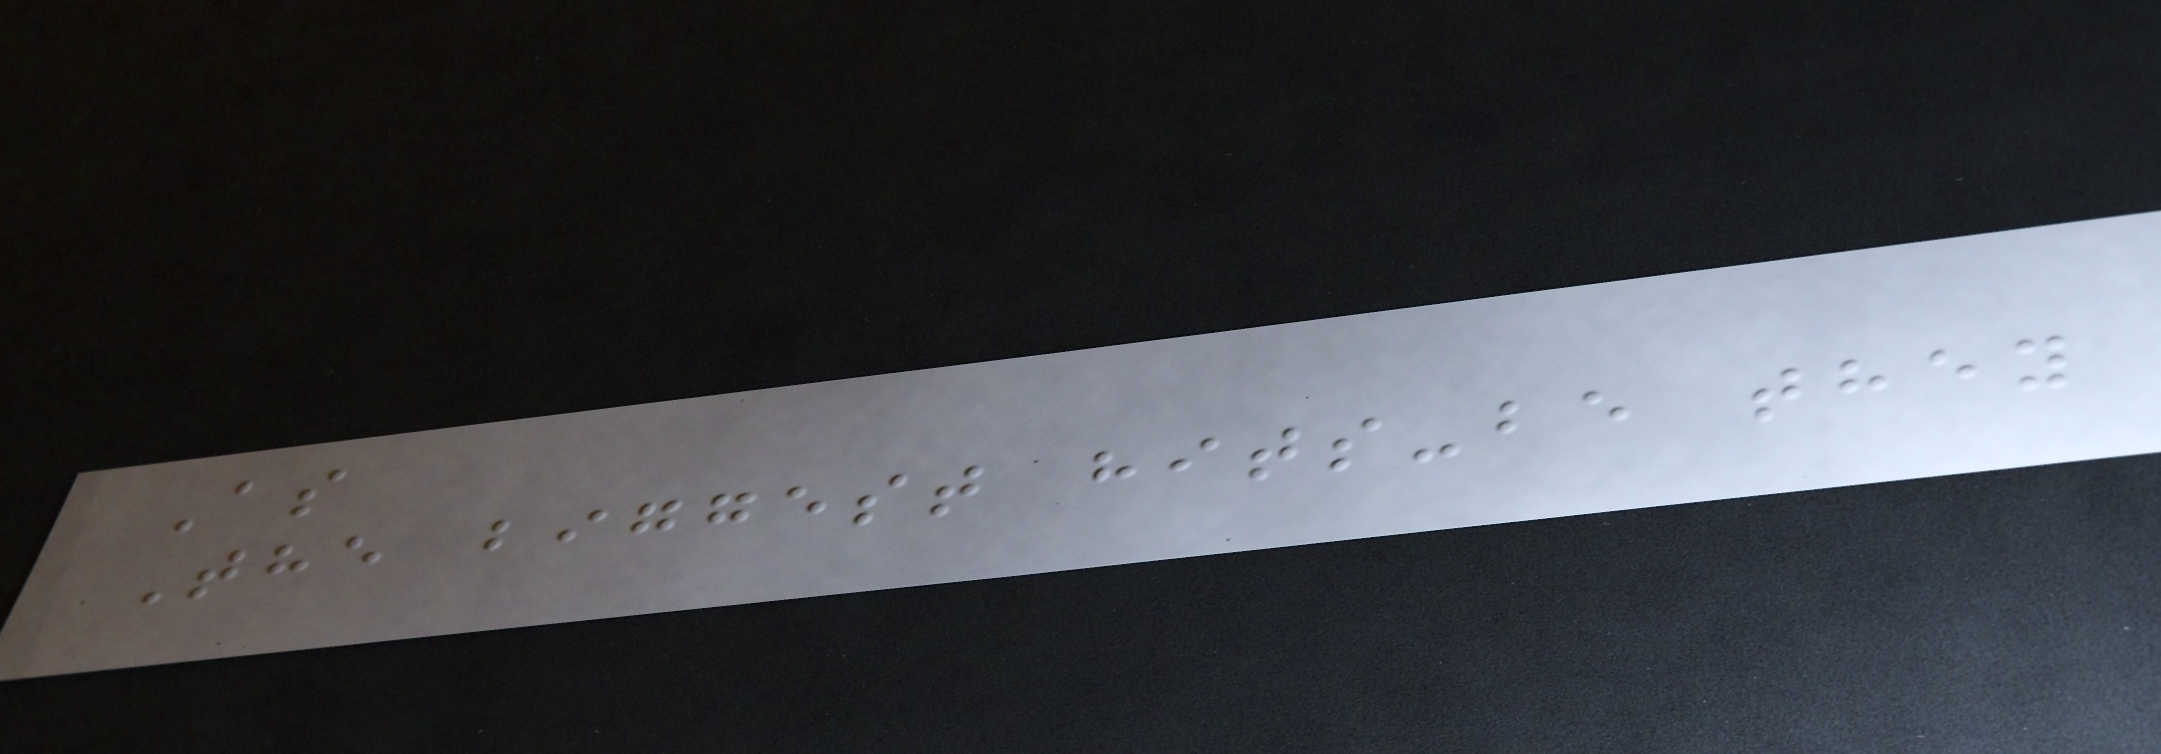As
The biggest hits-be they
